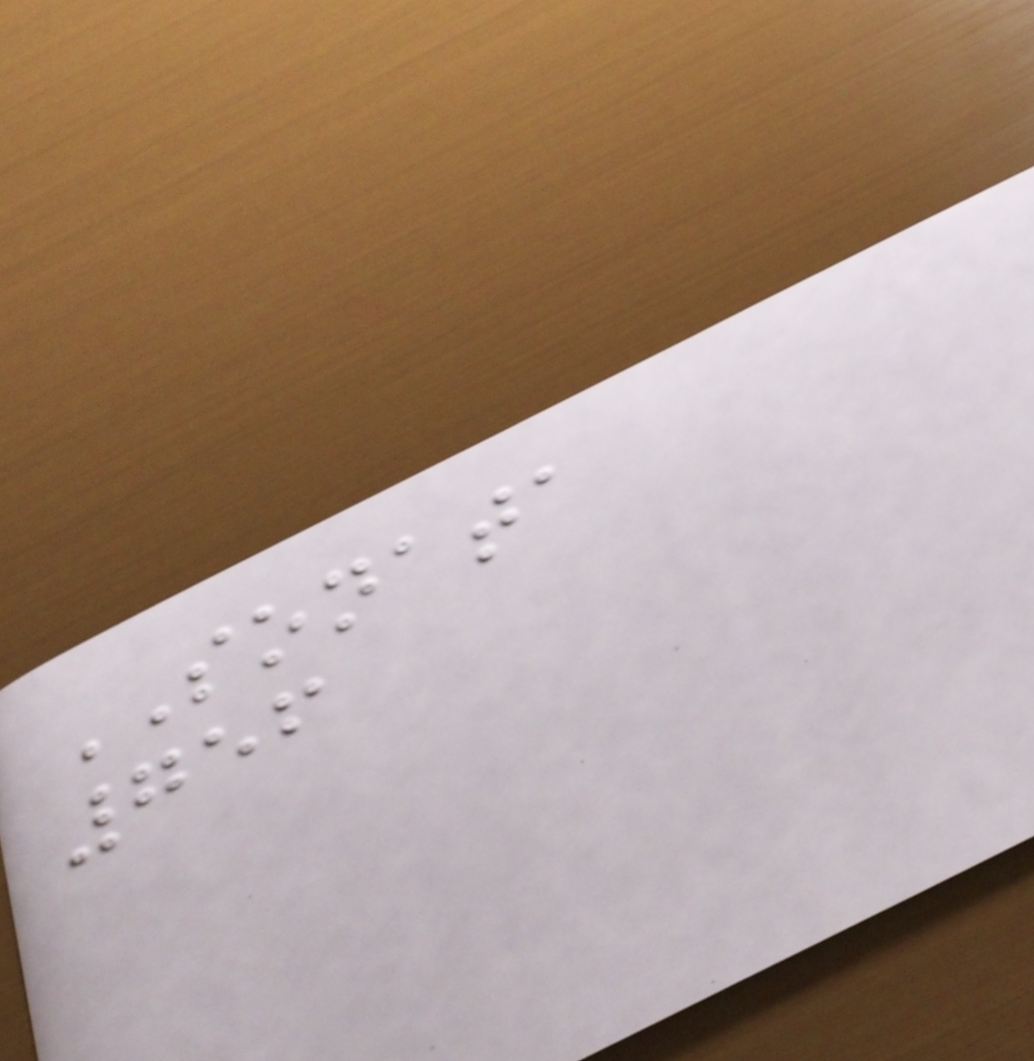SONATA
756
